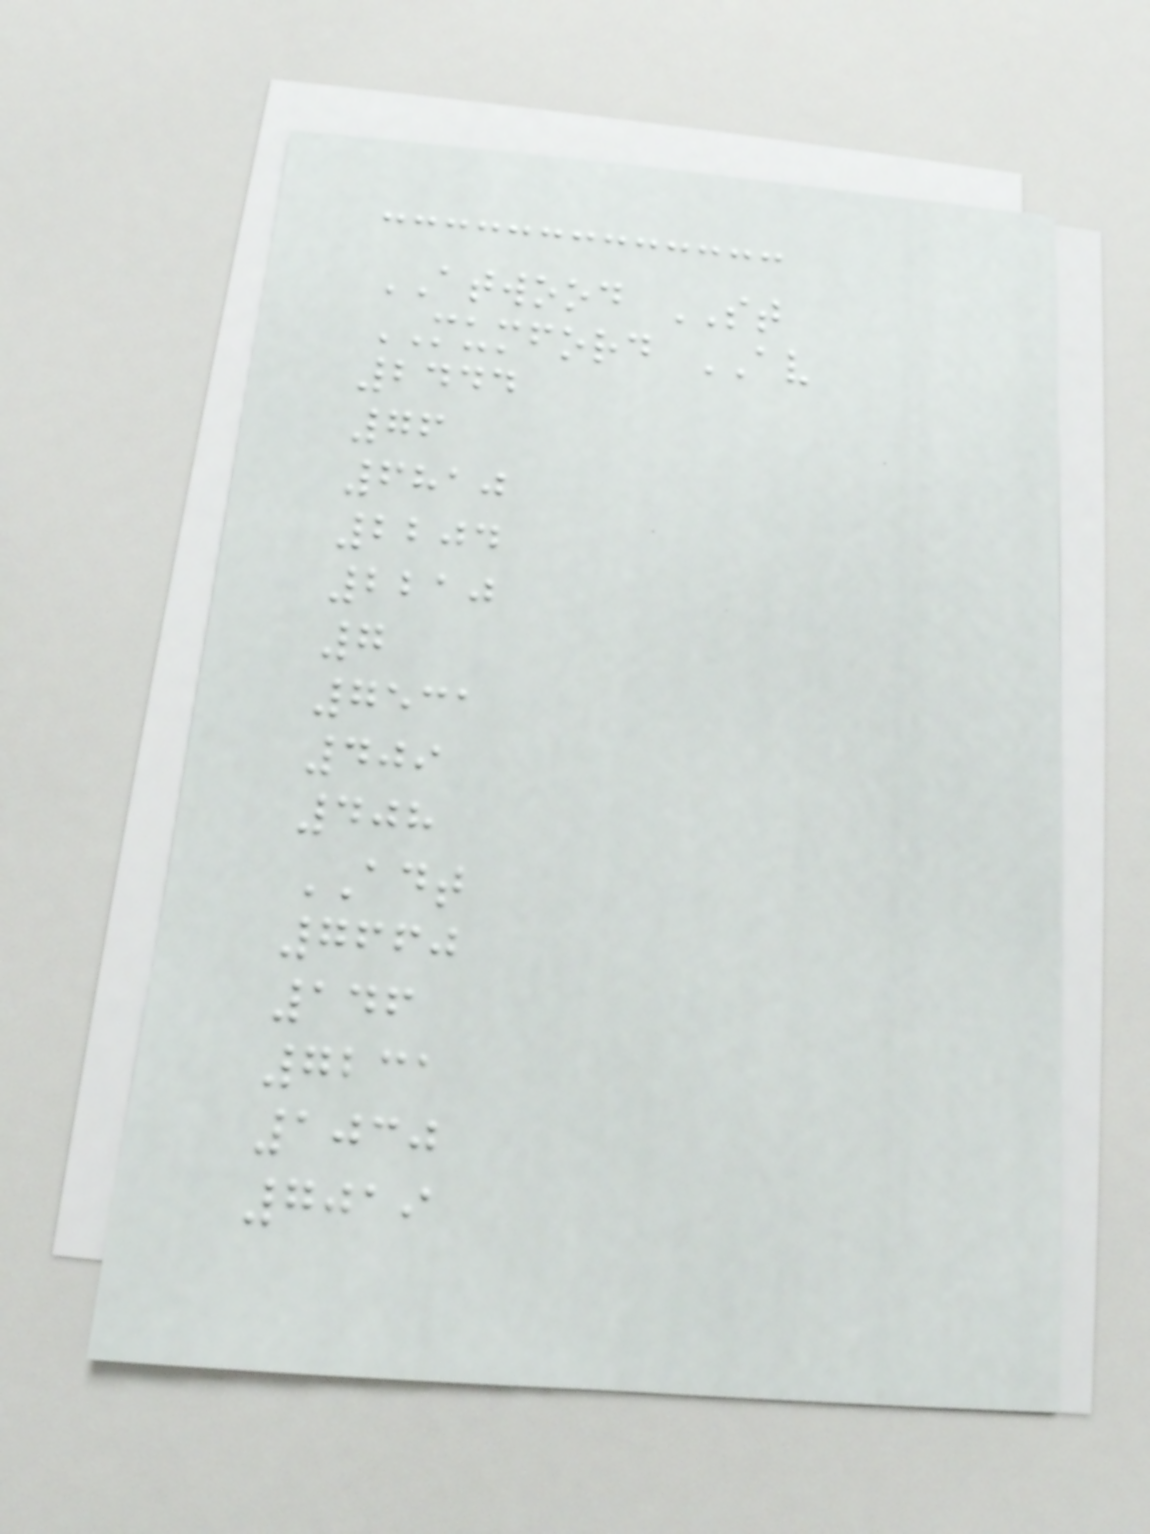ATWOOD ST
MUMFORD AV
2444
76
6810
2204
2210
7
7531
409
408
ADT
7660
146
7231
1030
7019
